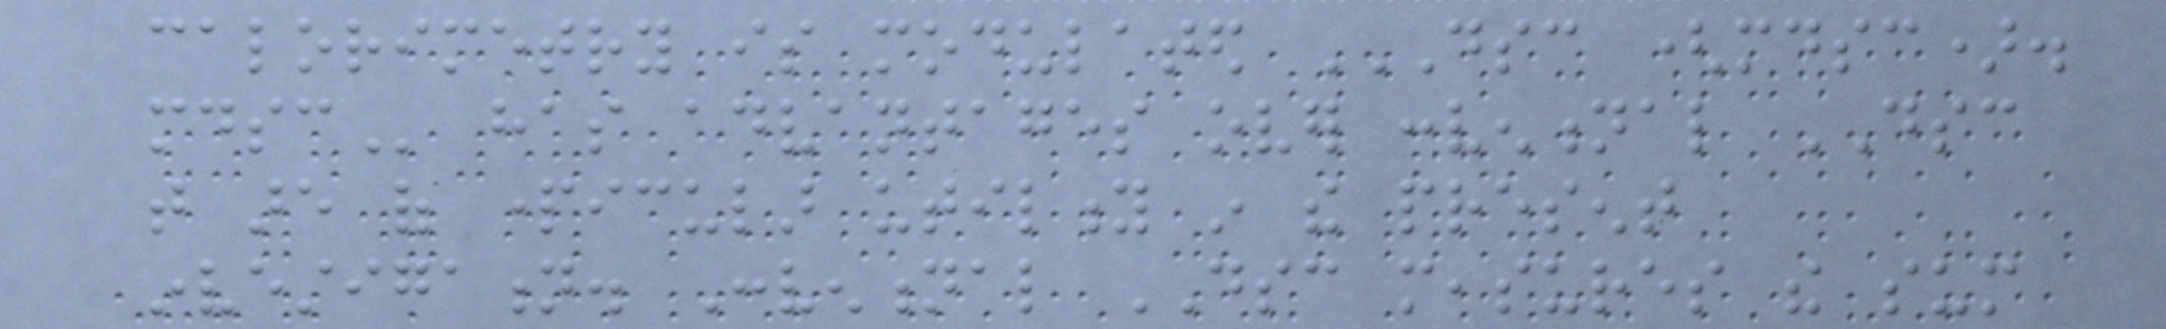calorimetry is modulated DSC (MDSC).
MDSC has advantages over conventional DSC
that are of particular utility in the present
investigation. Conventional DSC measures the sum
